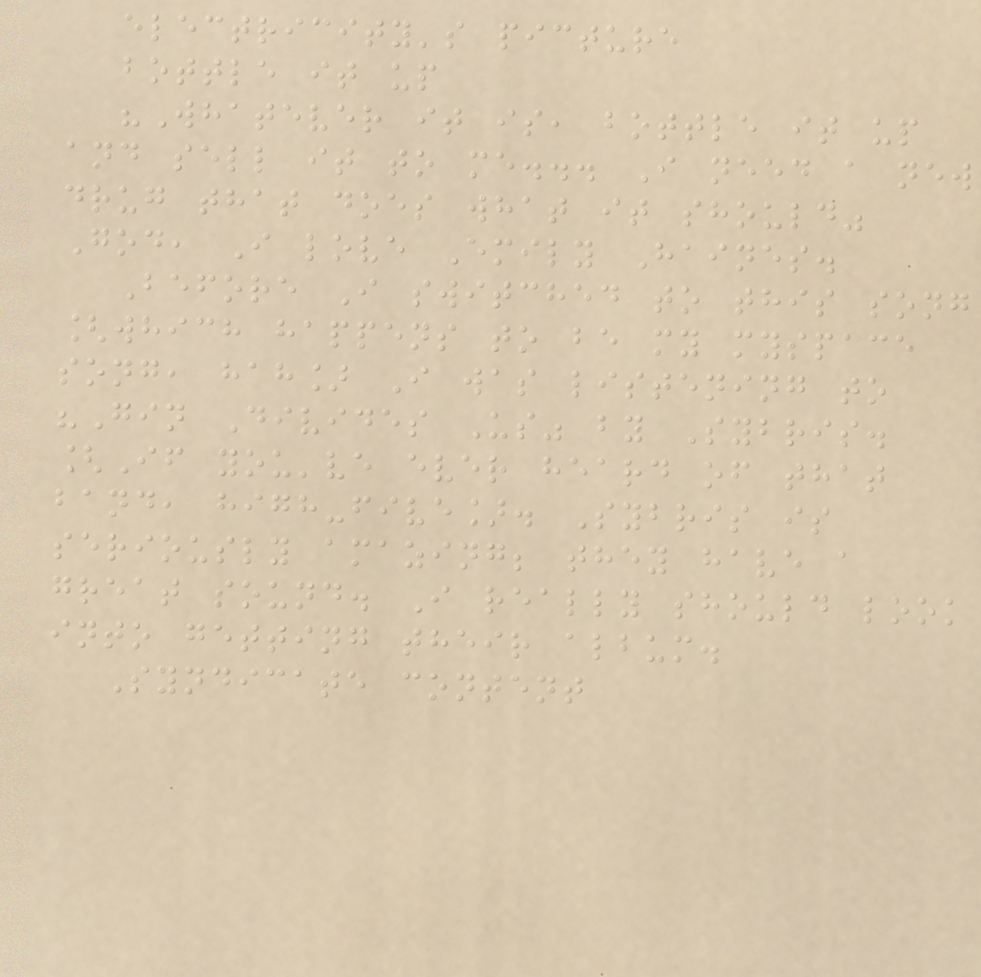electricity's picture
bottle it up
"Whatever it is, bottle it up
and sell it to me... I need a new
drug that does what it should"
God, I love Emily Haines.
Before I switched to this song
[which happens to be my myspace
song, hah] I was listening to
"Gin Divides Us" by Sybris.
[If you've ever heard of that
band, high-five]. Sybris is
seriously amazing; they have a
great sound. I really should look
into getting their album.
Syndicate content
